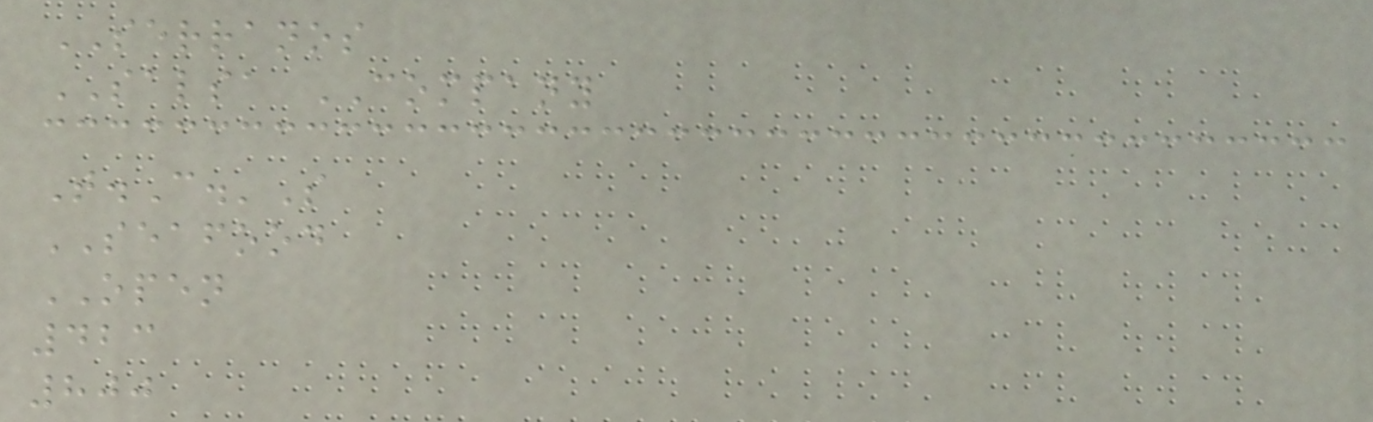SERRANOS
SALSA COMPANY
T.C.'S
SEAFOOD
OPEN
423
800
